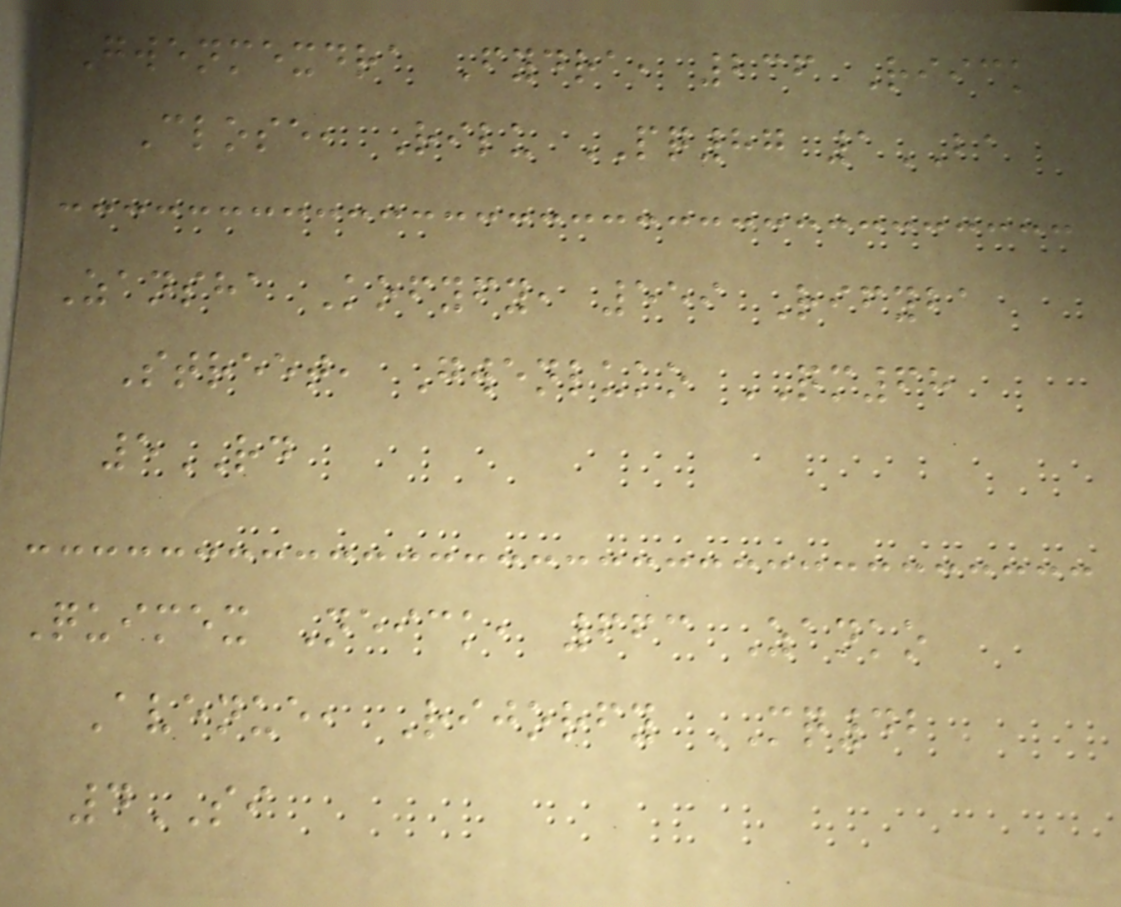Gwenmexdra Fydra, 236 Riick
Close, Rilu PQ87 1BA
Zansha Kofyfy, 559 Rifyba
Street, Gwenluko QM68
5RD
Quimex Neick, 663 Zanko
Avenue, Rijorfy MQ42
4SI
